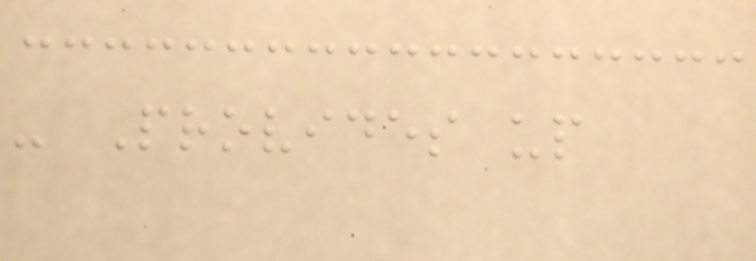- Provides up
